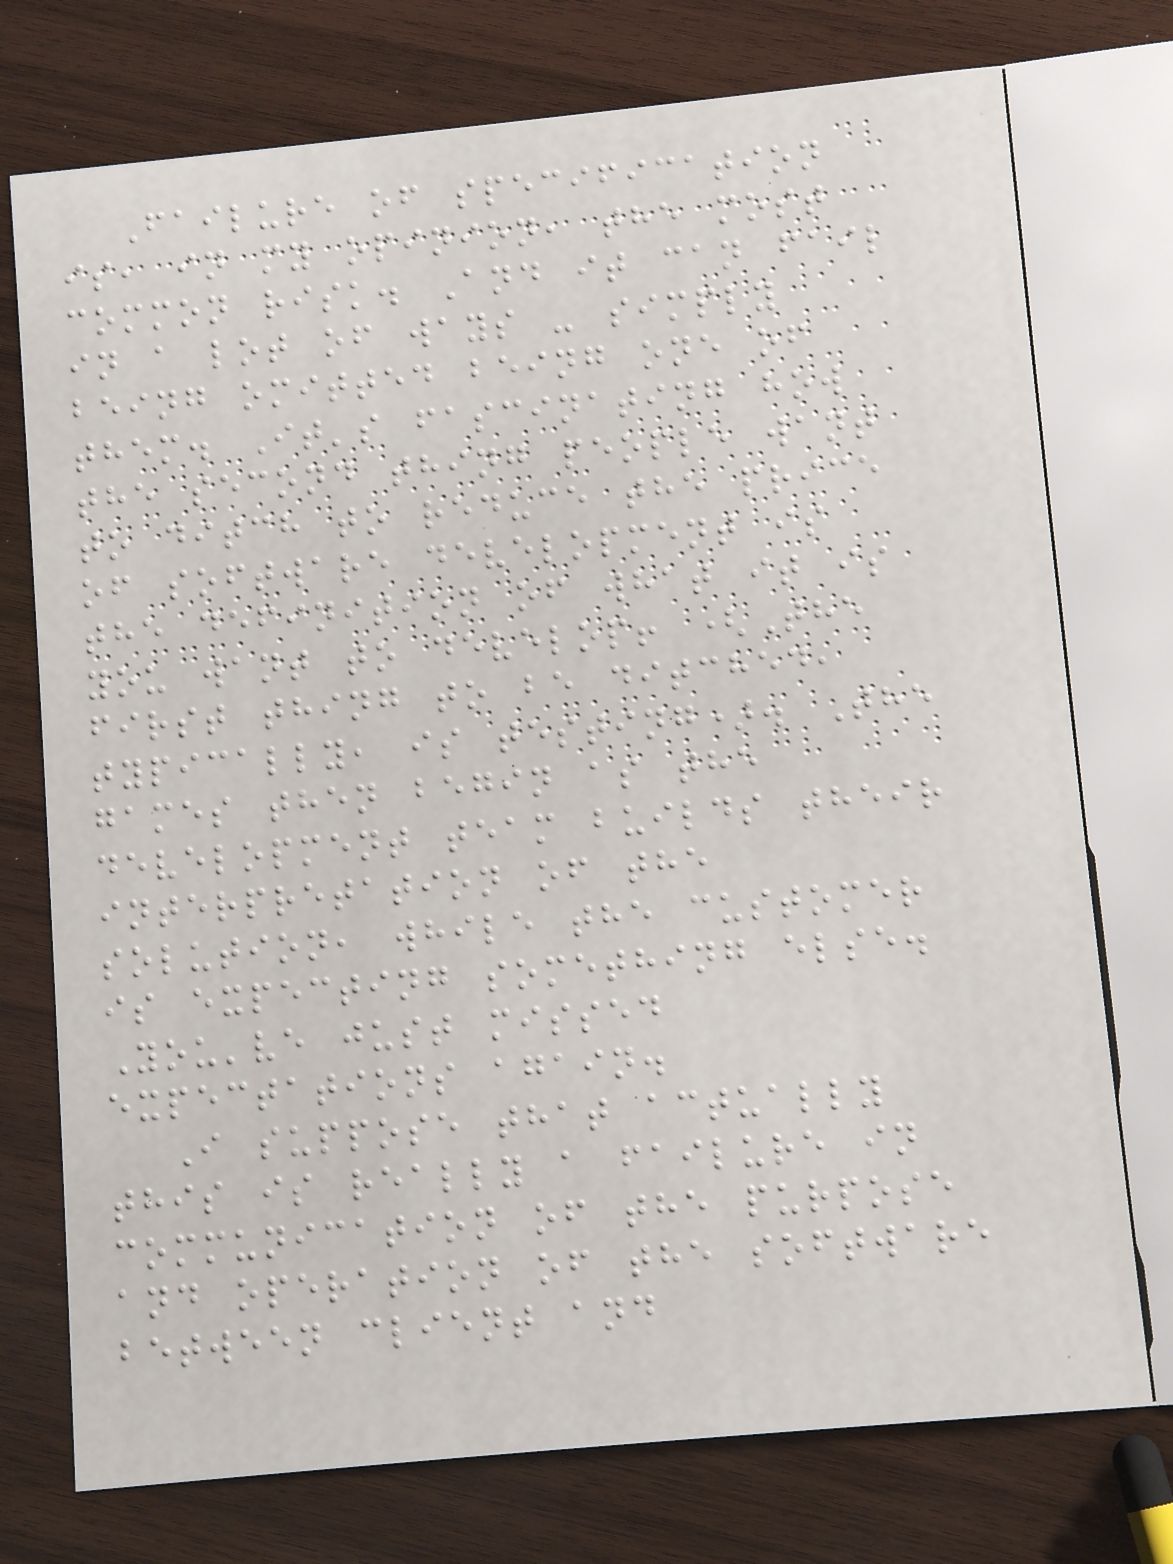Failure of specification
is, in my opinion, the most
common risk. And it can fail
in a lot of ways - simply
being omitted being one of
them. It's fascinating how
the second thing people want
to ditch to reduce the price
of software development is
the definition of what it is
you want to develop! (The
first thing to be ditched,
typically, is testing). The
games then begin as the
development team builds their
interpretation of the
solution, while the customer
is expecting something else.
You've just missed
expectations again.
I suppose that actually
this is really a failure in
communication of the purpose
and operation of the software
between client and
